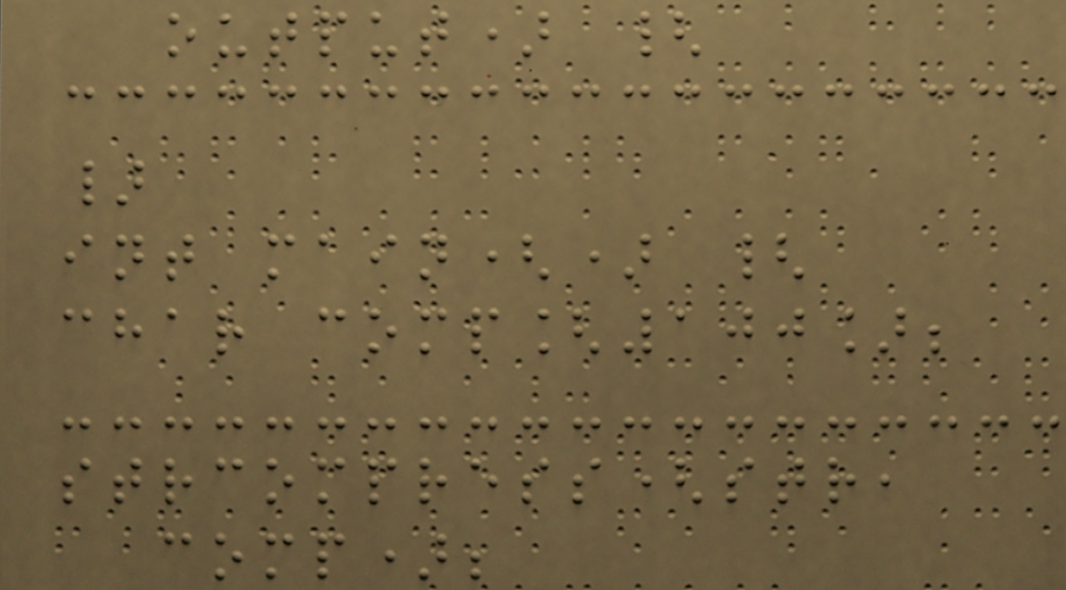output) {
}
int main() {
char comp[100];
strcompress(str,
comp);
